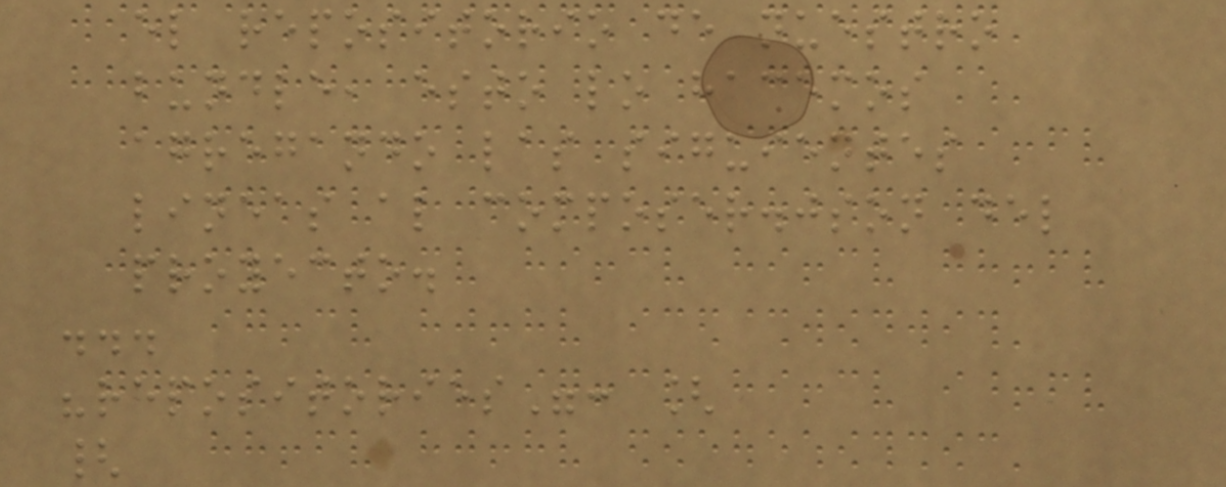el repositorio de nuestro
bundle, esto lo hacemos
agregando las siguientes
lineas al composer.json del
proyecto.
...
"repositories": [
{
